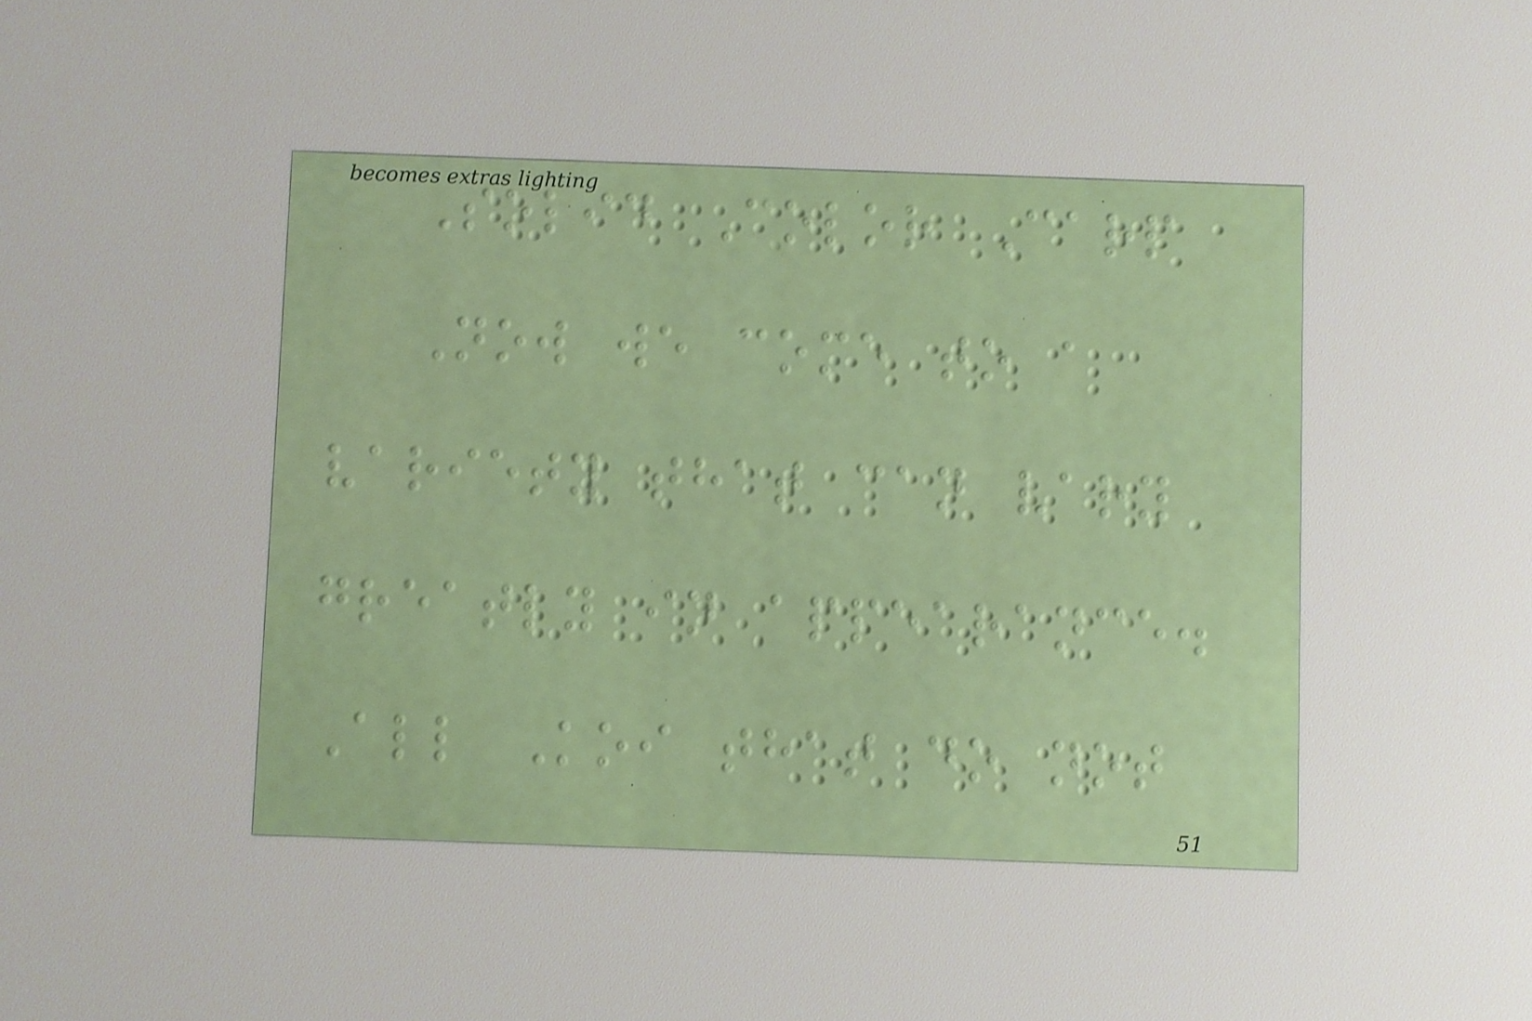Solid Color Carp
Now we come to a
variety that can vary
greatly in appearance.
All Koi that do not
